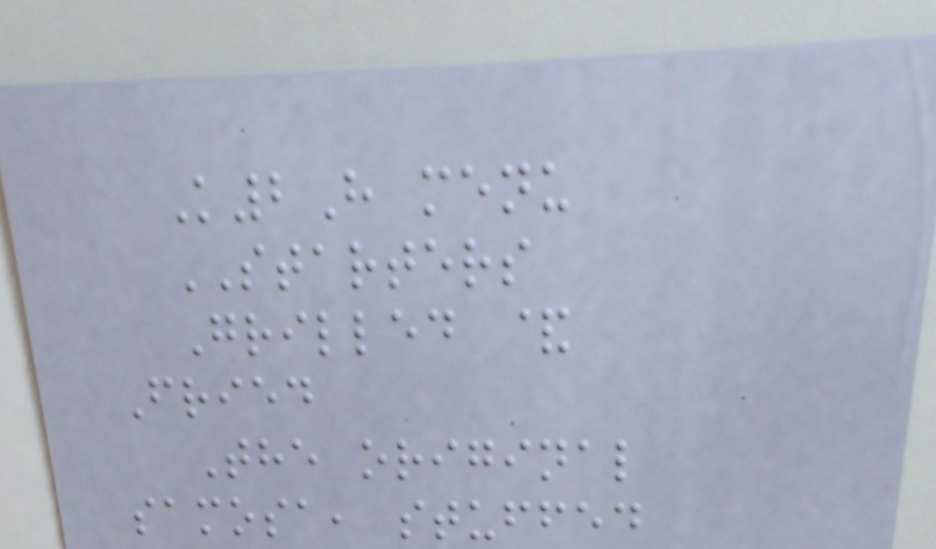K2H menu
STARTERS
Grilled &
Fried
The original
samosa, stuffed
